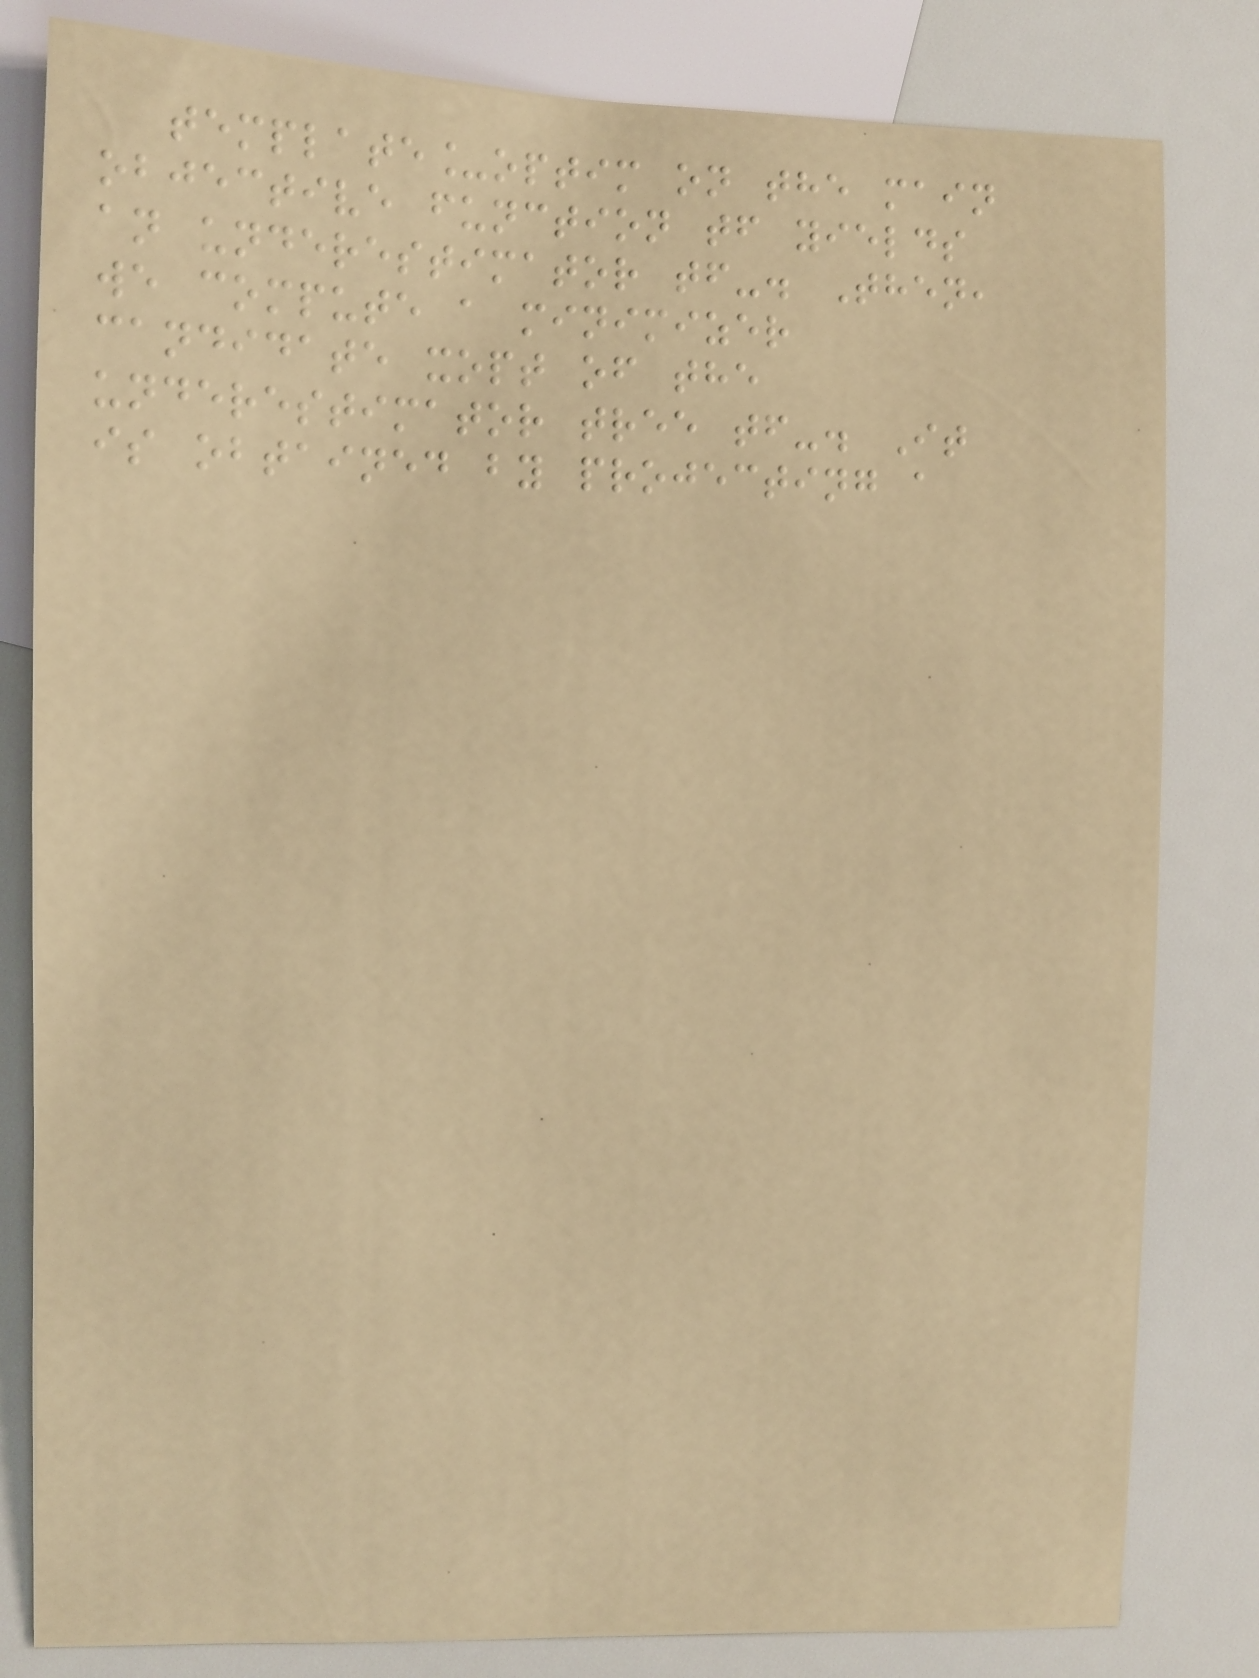template_optim on the main
objective function tf yields
an underestimator tf-. Then,
we compute a minimizer
candidate xopt of the
underestimator tree tf-. It
is obtained by projecting a
